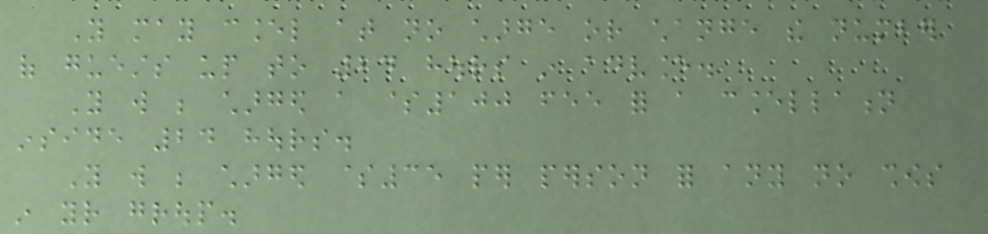You may cancel at no charge or change the number
of guests up to 24 hours in advance.
You will be charged a $100 fee for a cancellation
inside 24 hours.
You will be charged $35 per person for any no shows
in your group.
